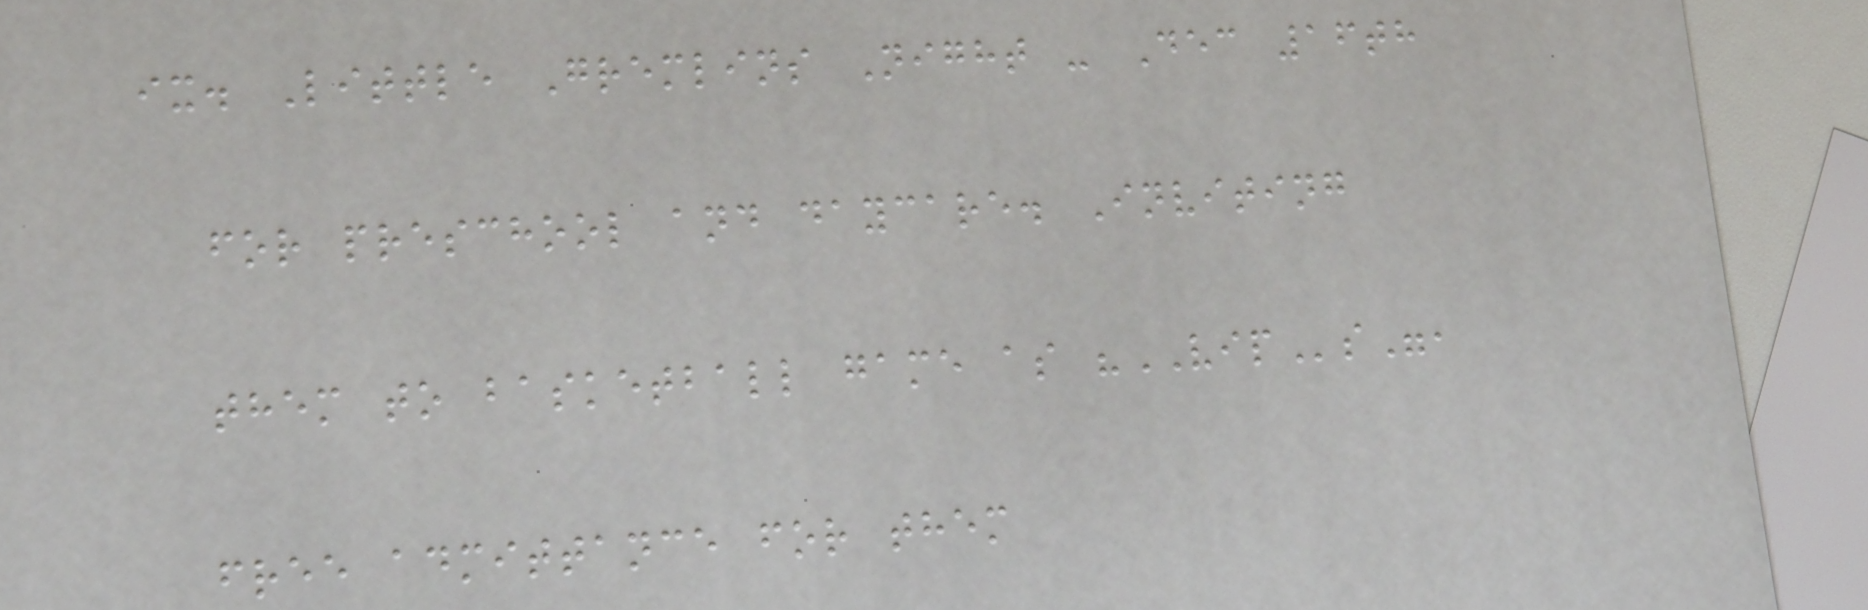ix. Little Gremlins Night - Dec 16th
for preschool and daycare. Inviting
them to basketball game as "VIPs",
free admittance for them
